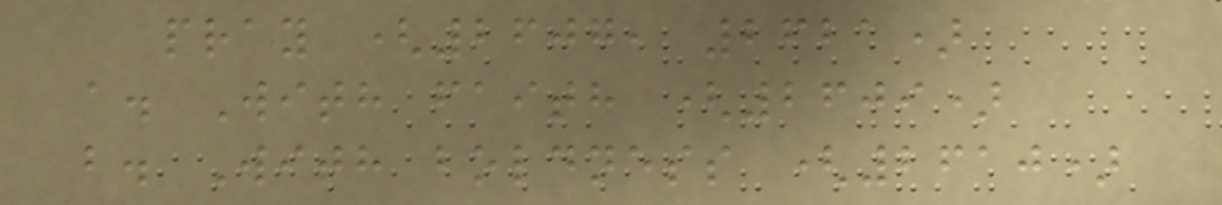pray (2607, 2621)
a. With faith (2609)
b. With boldness (2610)
